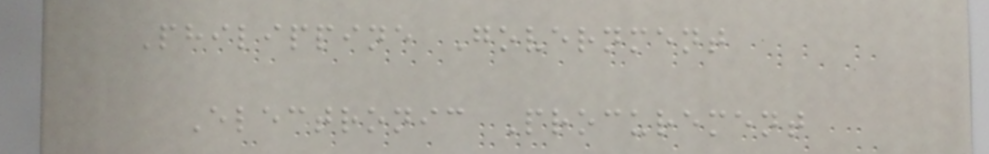Philippine Government
Electronic Procurement
